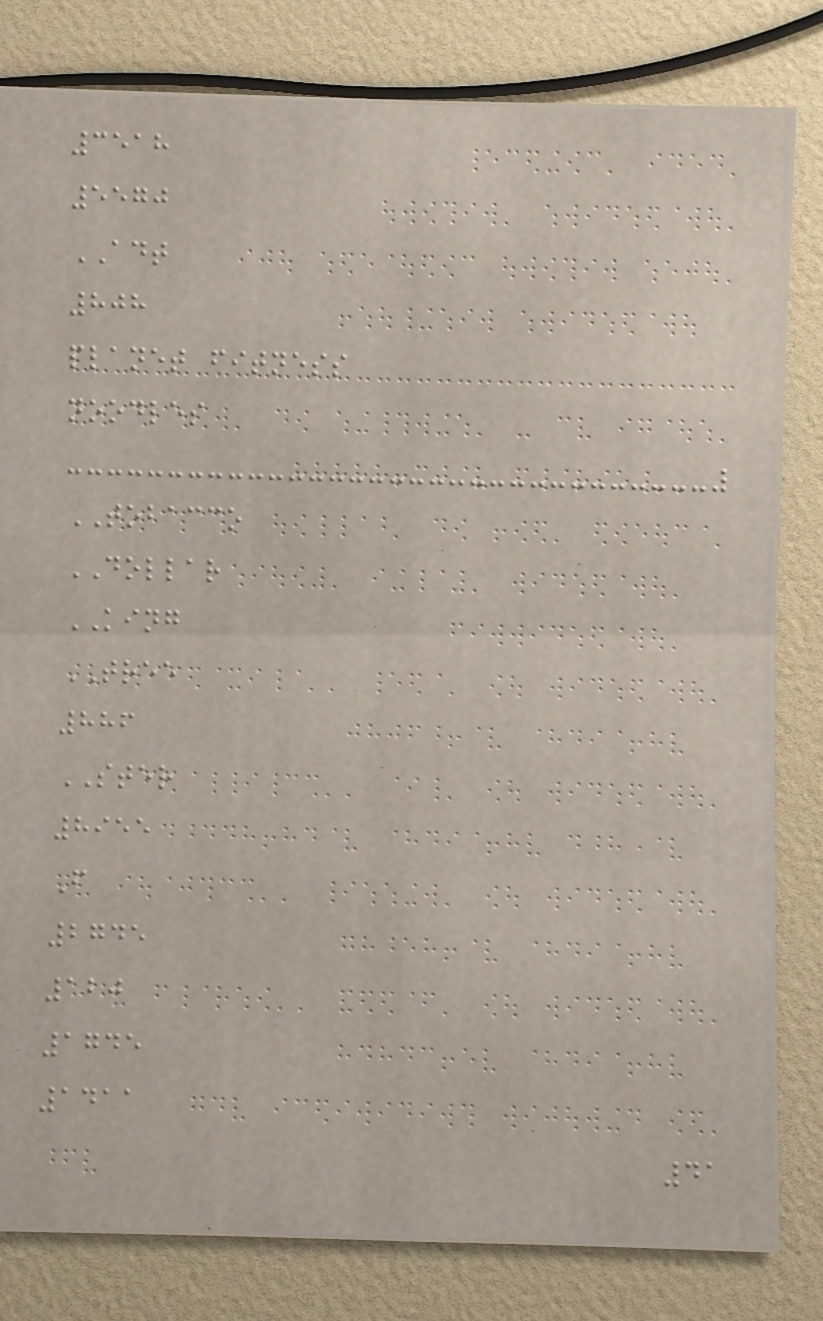3518
5570
ADT
808
planet fitness
noodles
TOBACCO
DOLLAR
KING
TREE
886
STER
8955
F
2745
120
1745
1411
41
